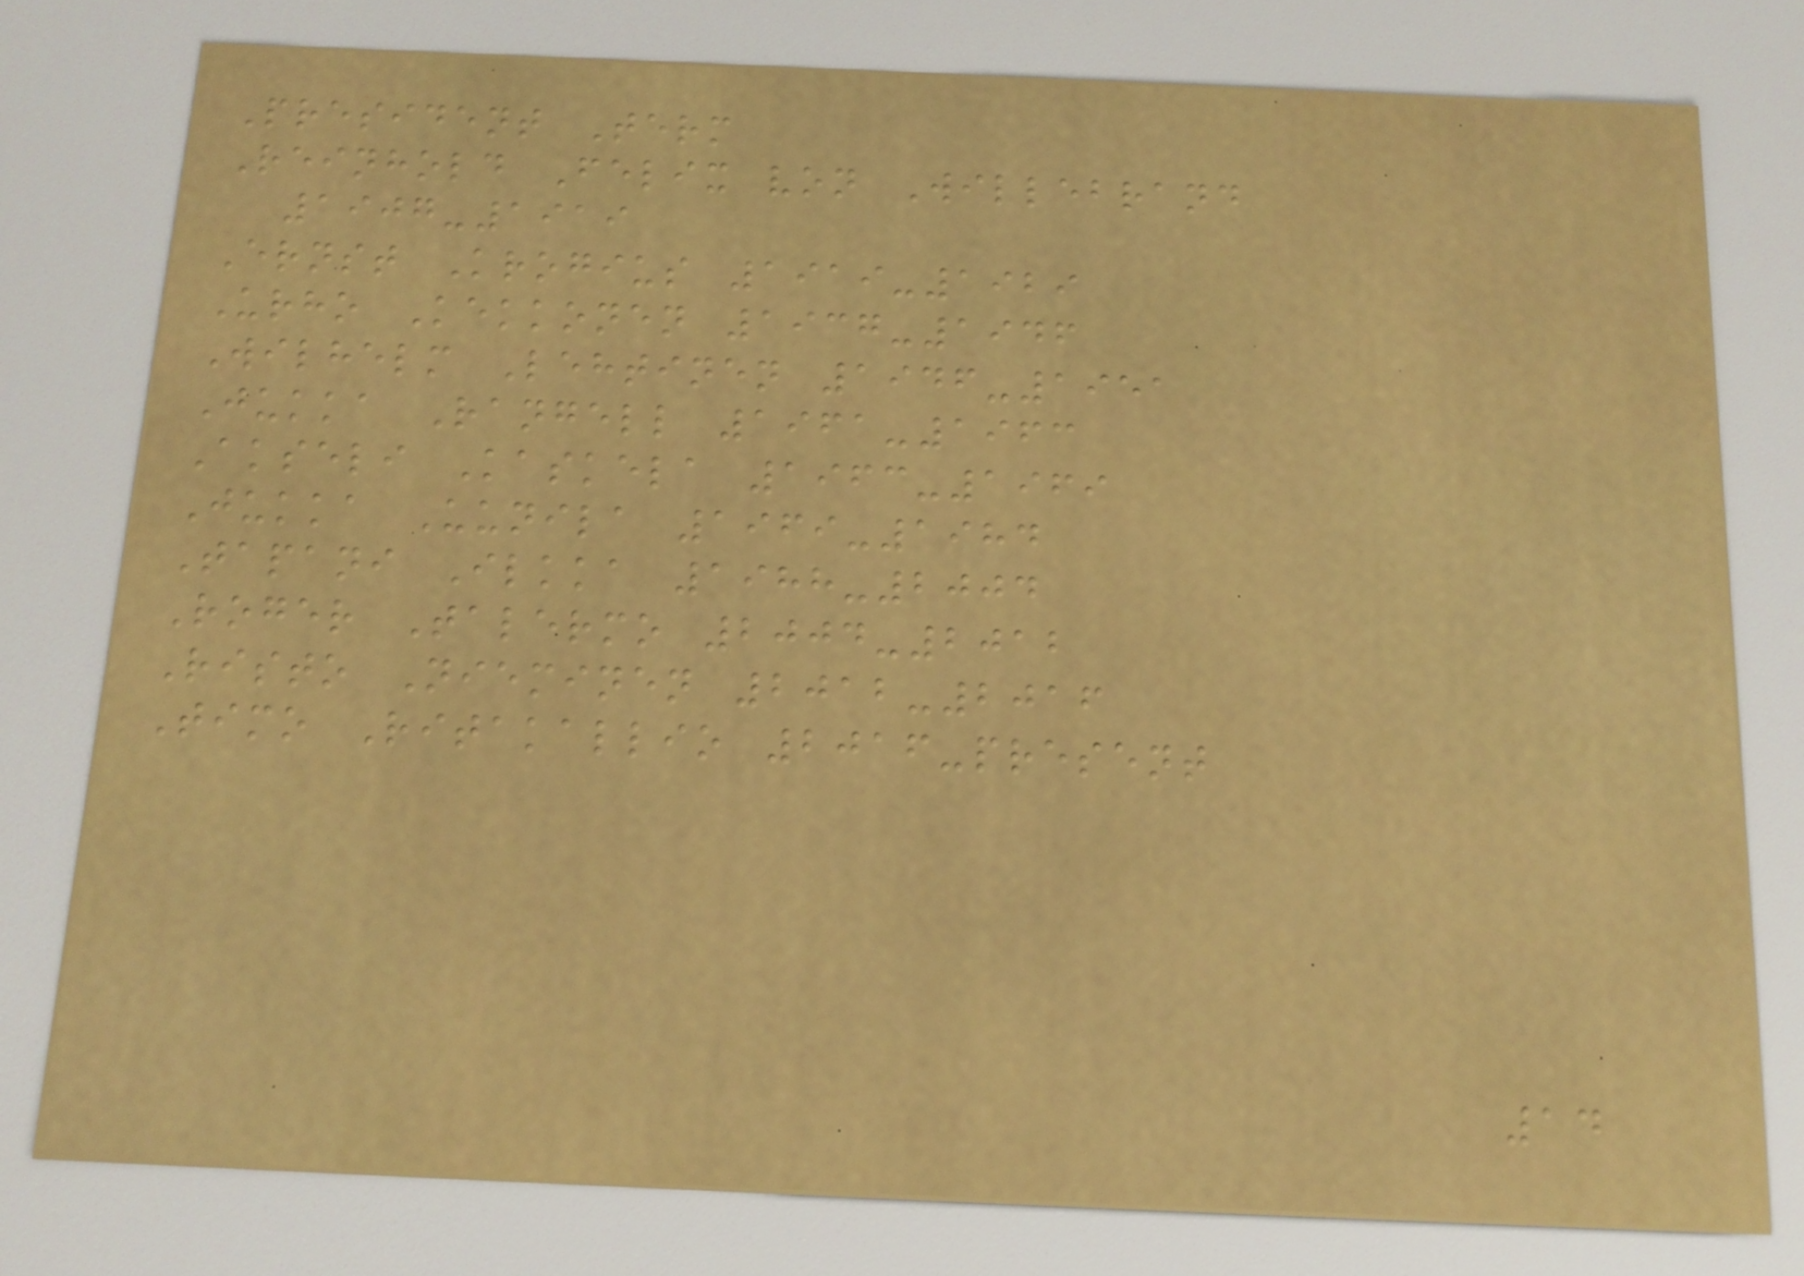President Term
Reinhold Felix von Willebrand
1907-1919
Ernst Krogius 1919-1929
Urho Kekkonen 1937-1946
Wilhelm Lehtinen 1946-1951
Jukka Rangell 1961-1963
Akseli Kaskela 1963-1969
Jukka Uunila 1969-1984
Tapani Ilkka 1988-2004
Roger Talermo 2004-2012
Risto Nieminen 2012-2016
Timo Ritakallio 2016-present
14
